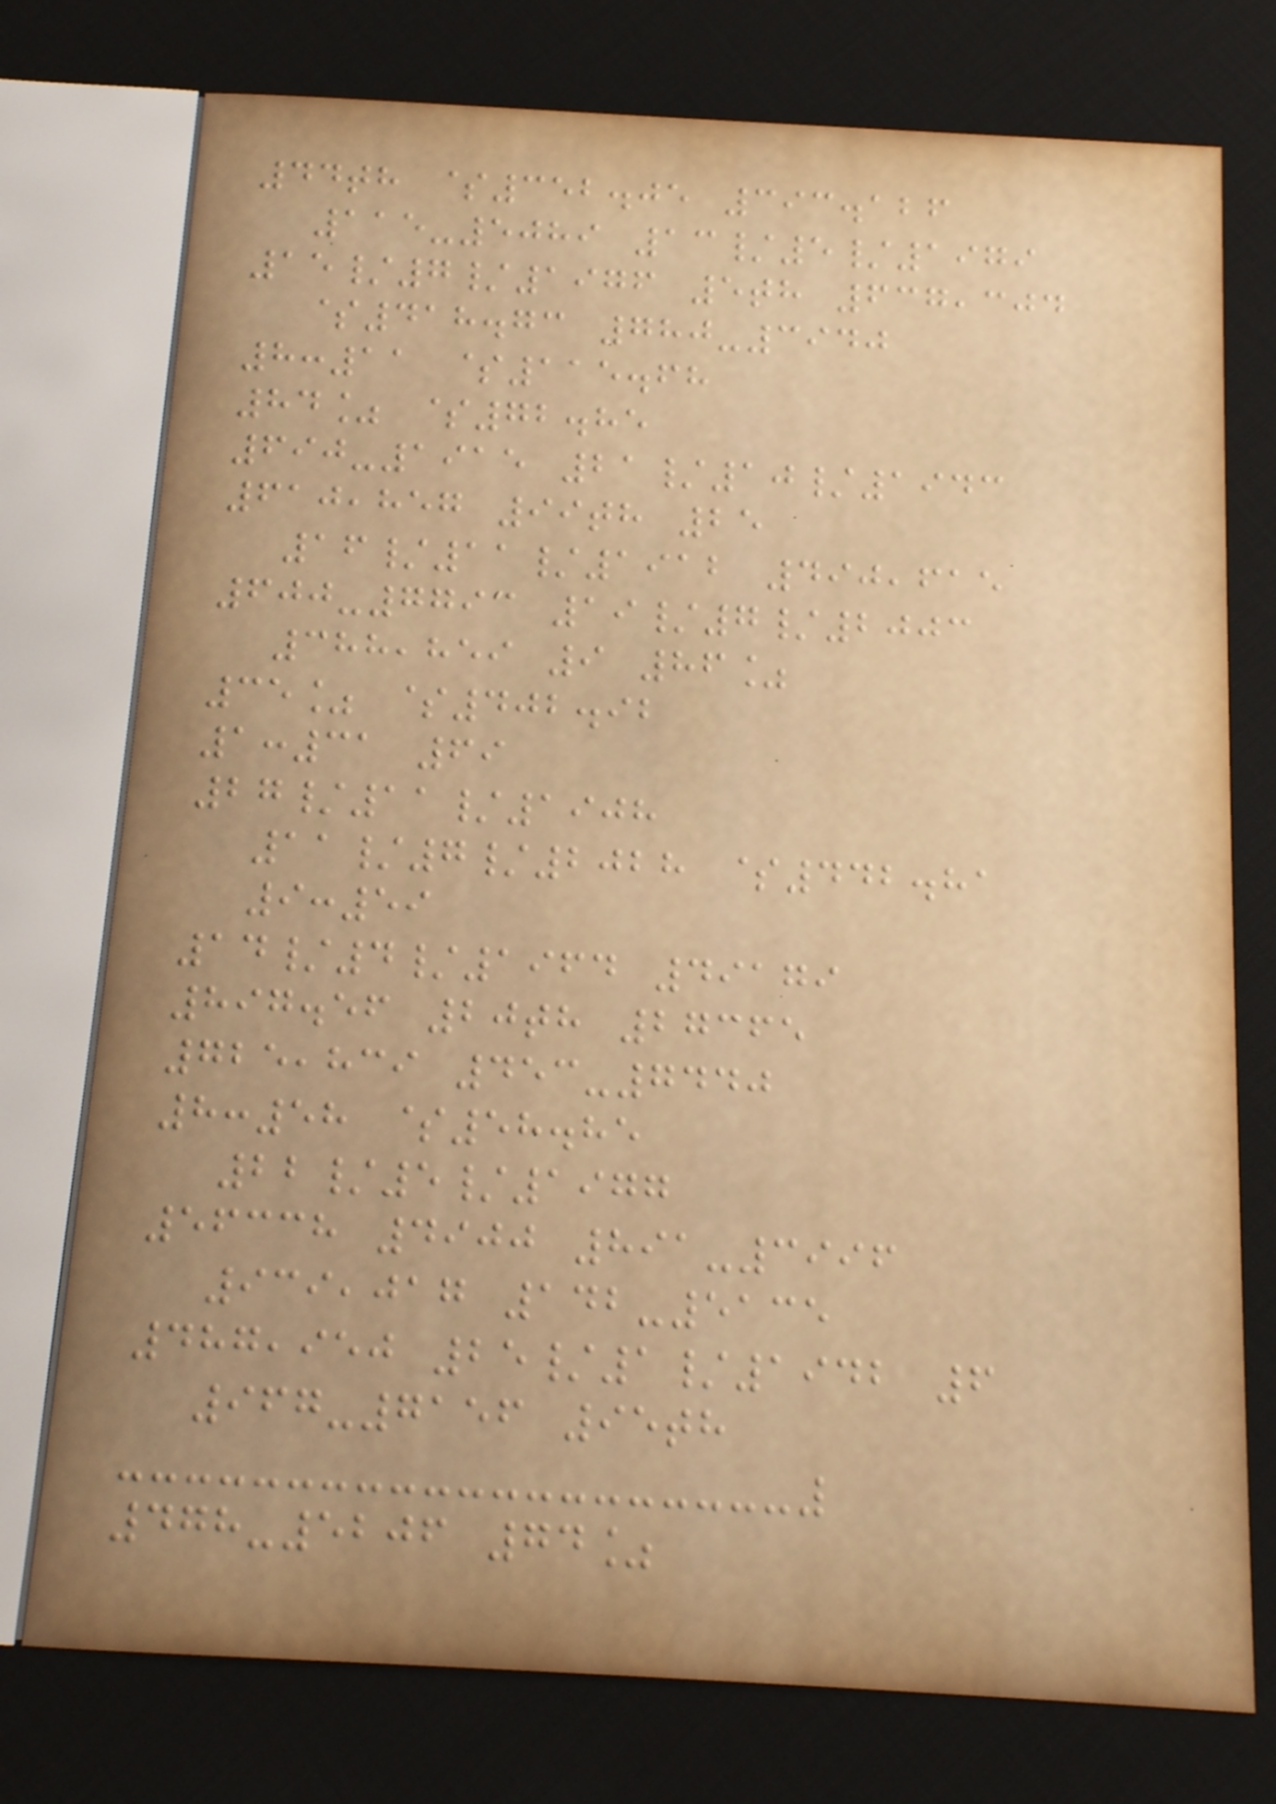44th $352.05 393.126
115-5089 13/5/1979
15/7/1976 5th 637,304
$418.73 780-3940
8:11 $115.68
84% $72.85
690-1915 21/10/1943
610,857 99th 25
16/11/1912 490,615
600-7793 19/7/2003
388,859 9 86%
35% $402.92
1:31 69
27/11/1908
11/7/2028 $442.81
9:59
14/4/1964 49179
897.56 20th 27365
725,839 453-7440
8:58 $58.85
22/5/1977
56338 4900 891-3996
939,017 142-5135
487,950 25/1/1942 6
967-7156 95th
478-5206 74%
